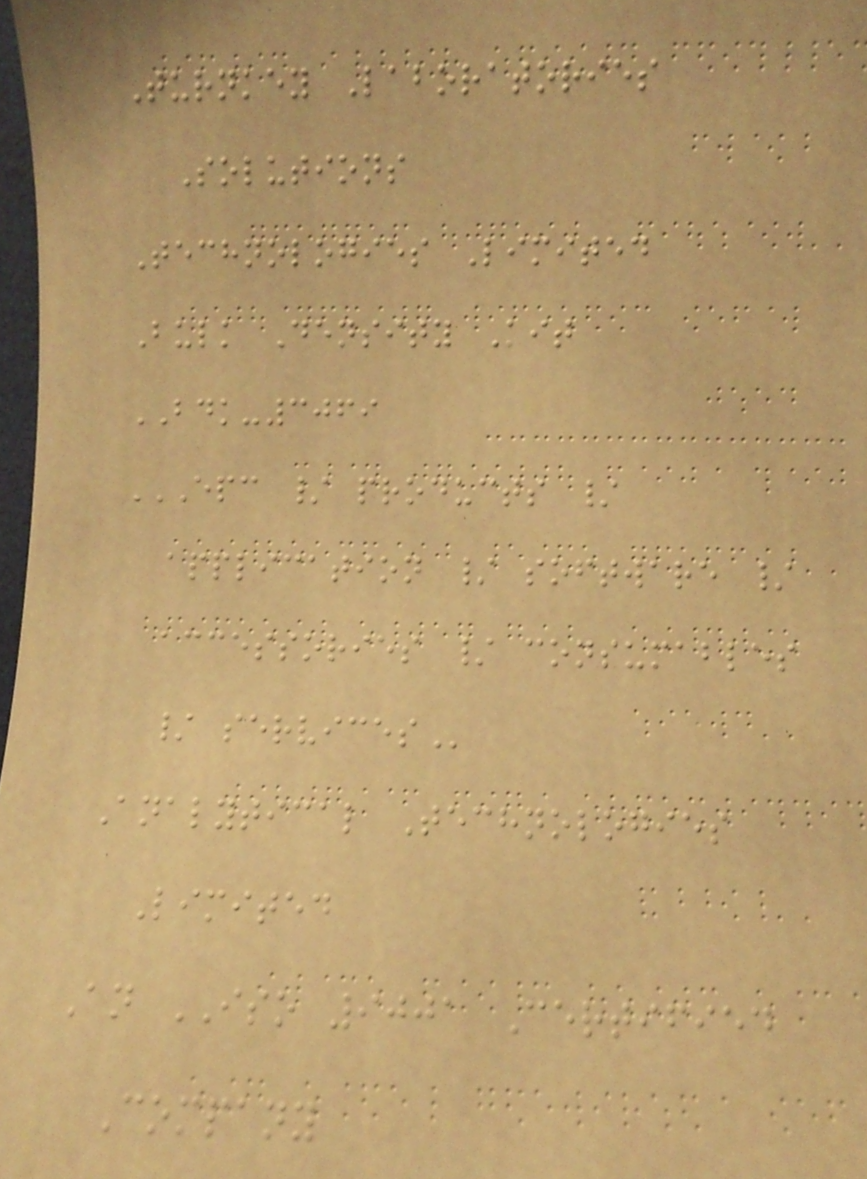Turnkey Laboratories
Solutions
Technologies Limited
Bulk Density Kit
BDK-3069
EPC / PRODUCTS /
APPLICATION / SOFTWARE /
ACCESSORIES / CONSUMABLES
/ SERVICES
Analytical Technologies
Limited
An ISO 9001 Certified
Company
